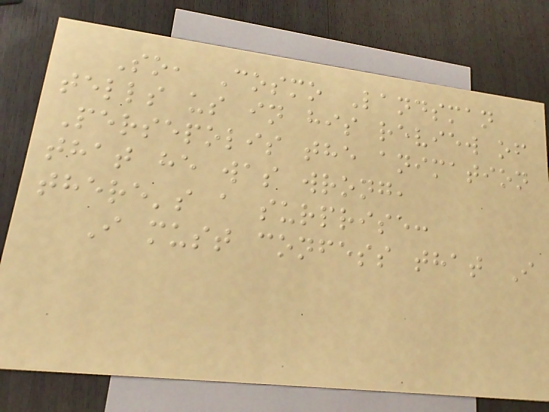So, Cosmo Landsman
tells us in his review of
Persepolis the animation
that he was wrong,
there's a surprise:
I must confess that I
